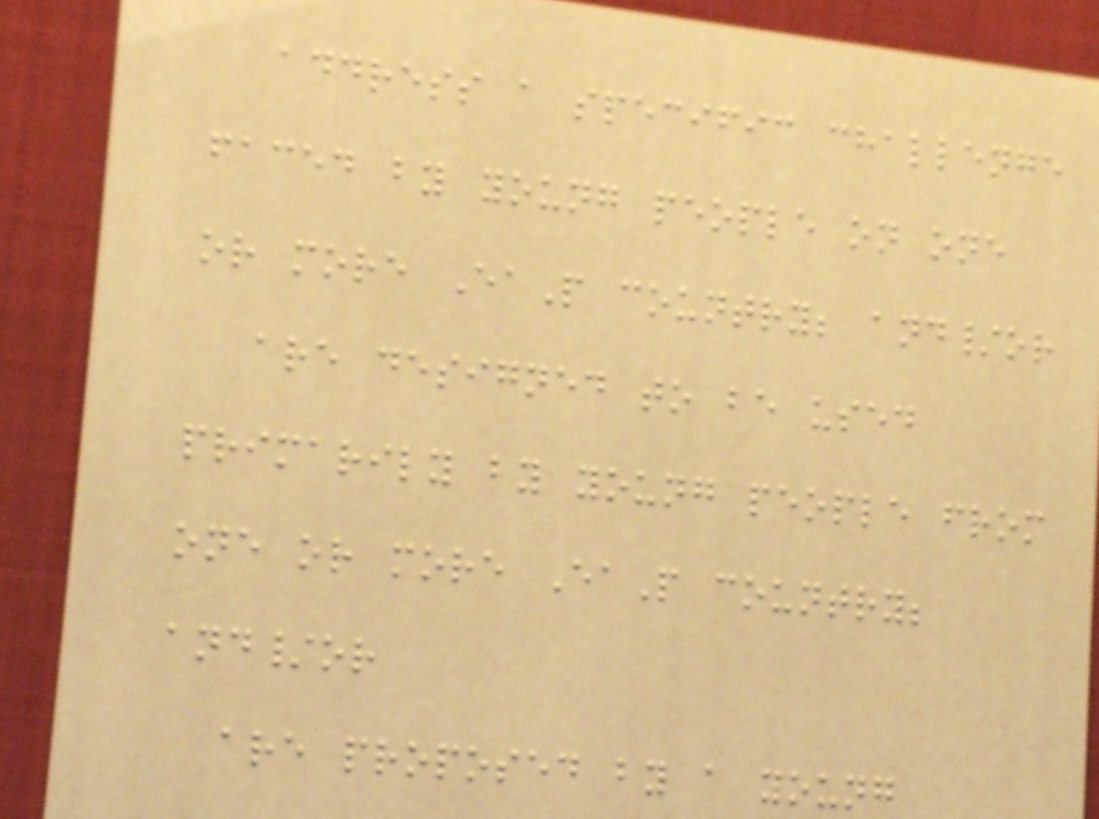address a specific challenge
faced by young people on one
or more EaP country; and/or
are designed to be used
primarily by young people from
one or more EaP country;
and/or
are proposed by a young
